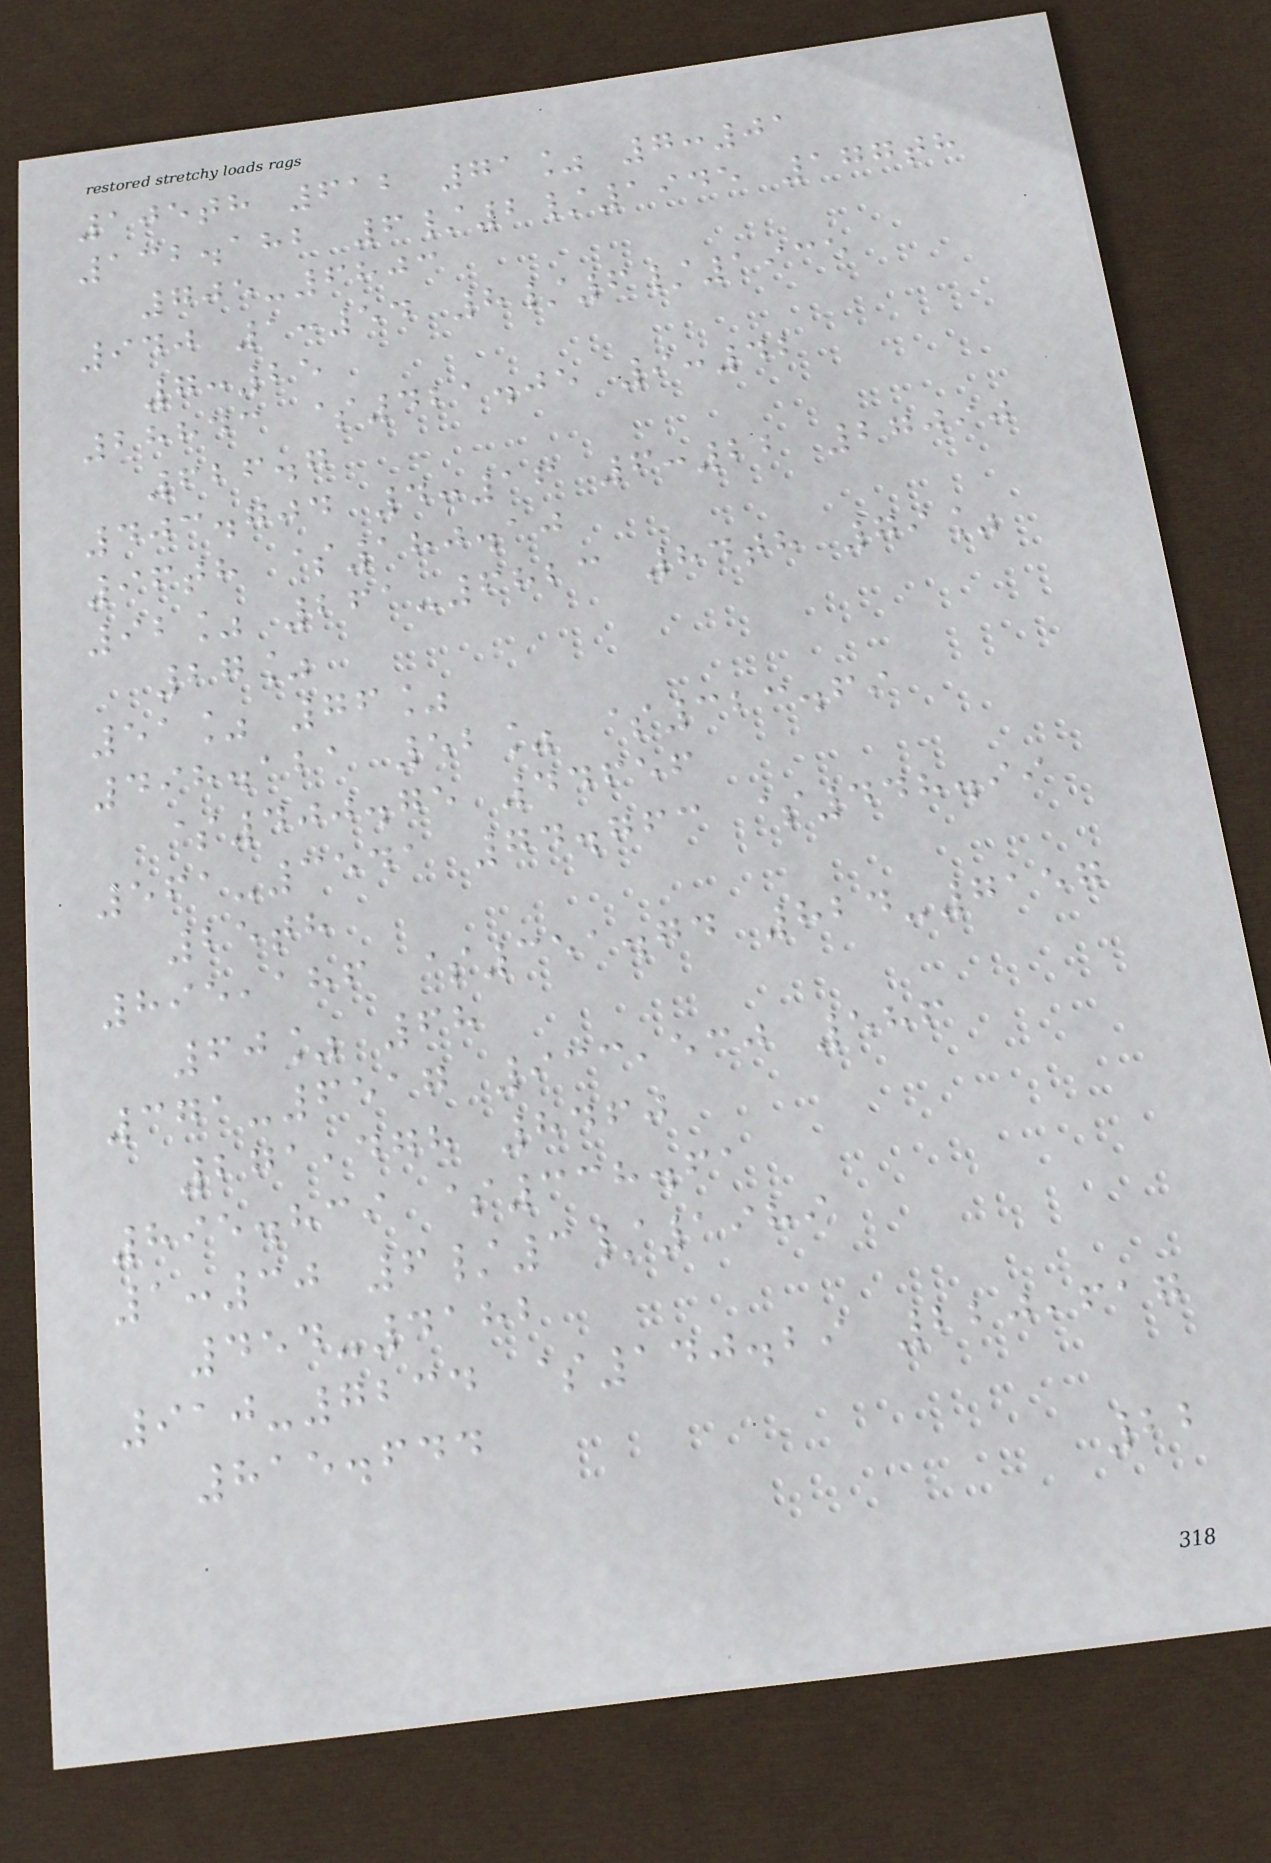105th 612 71% 7:01
132.182 6/2/1945 177th
705-6803
940 1:54 8/6/1935
7:25
28843 $421.05 9:42
626.7
403.704 4:16 6:22 27090
96th $180.10
92% 261-6823 84th 79%
27%
51% 76%
498.121 52% $323.69
$400.75 44656
561-3541 74.763 $448.99
25th
895,186 $351.74 824-7157
60% 68
371-6517 933,530 586
271,478 8460
895.839 $338.61
1:30 6/3/1989
454-4182
910-7234 $140.29 220,617
815.644
22
